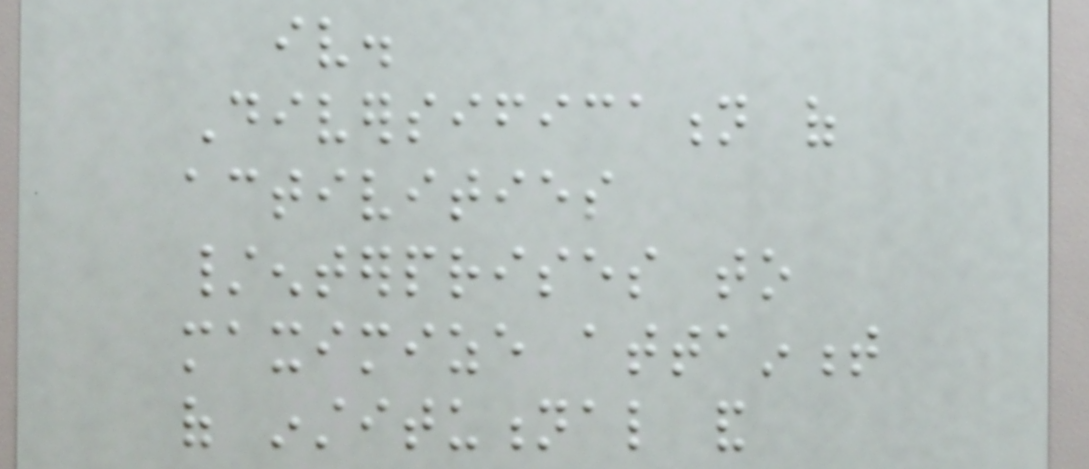iv.
Diversification of
activities
/enterprises to
maximize attainment
of institutional and
